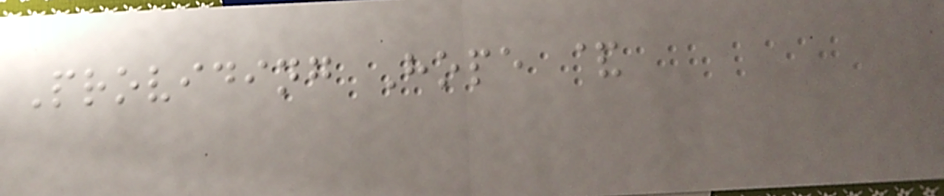Providing Hope &
